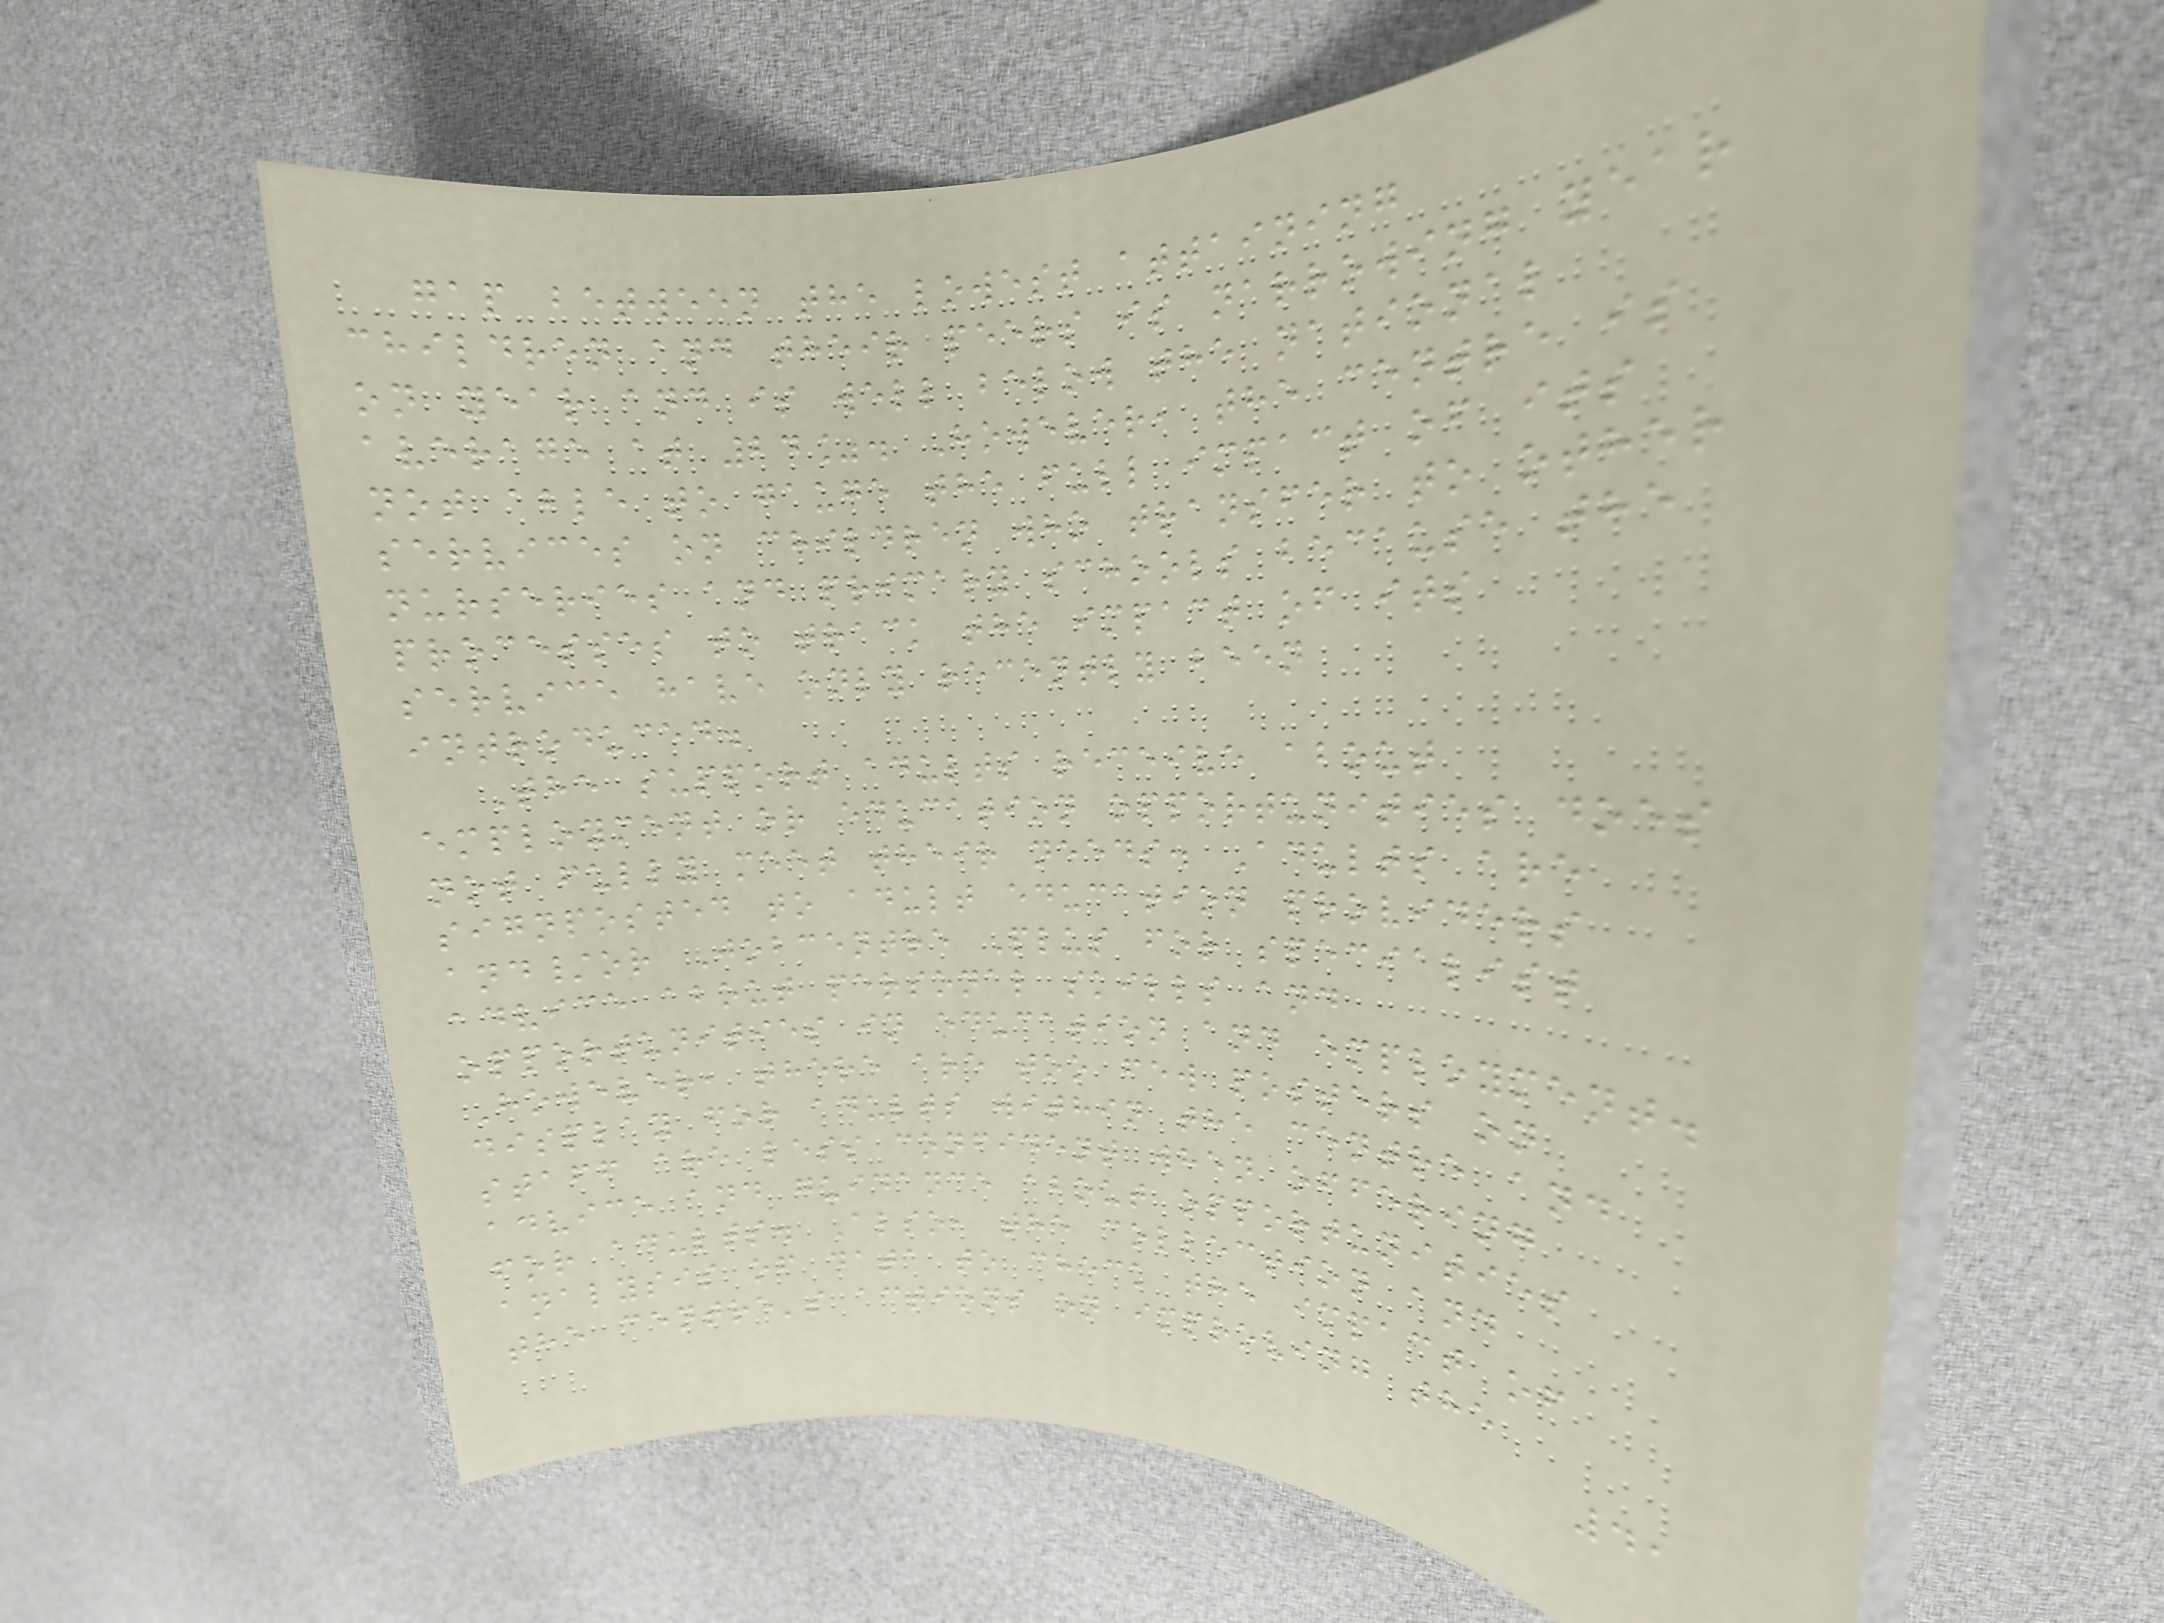gap between the lowest attaining
children and their peers is narrowing year
on year and is well below the national
average at 24%. However, the centre is
not able to gauge the full impact of its
services on children who transfer to other
nurseries and primary schools because the
processes to track the impact of its
service have only recently been
introduced.
The support adults receive about
employment or education opportunities does
not fully meet their needs. Adults are
signposted to adult education providers
and/or Jobcentre Plus for specialist
advice about personal skills and
opportunities in education and employment.
However, there are too few posters on
display for adults within the centre and
staff are less confident when offering
advice and guidance about opportunities
for adults. Also, the collection and
analysis of data to check the impact of
the centre's actions on improving the
41
